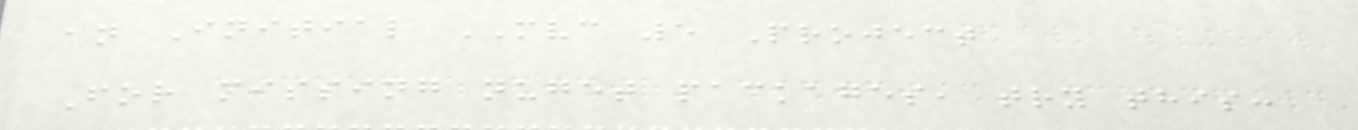an Initial MVC 5 Project
For missing nuget packages, try this:
